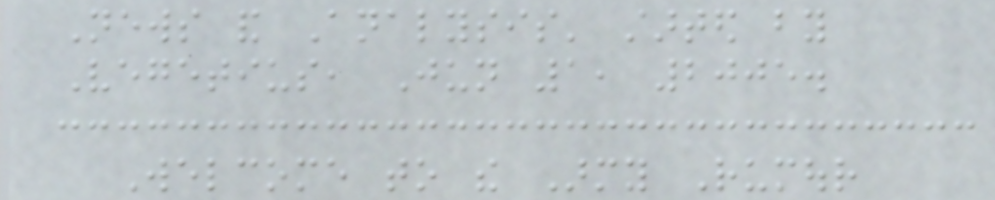News and Analysis' started by
Vegetius, Jun 1, 2005.
Welcome to the Army Rumour
